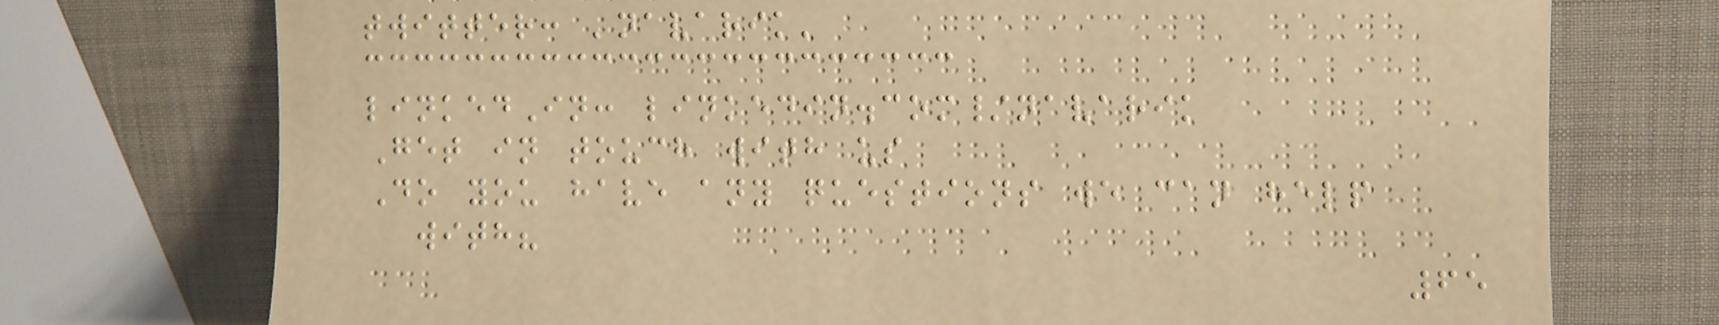twitter: 'navarik'
linkedIn: linkedin.com/navarik
Get in touch with us
Do you have any questions we can help
with?
65
